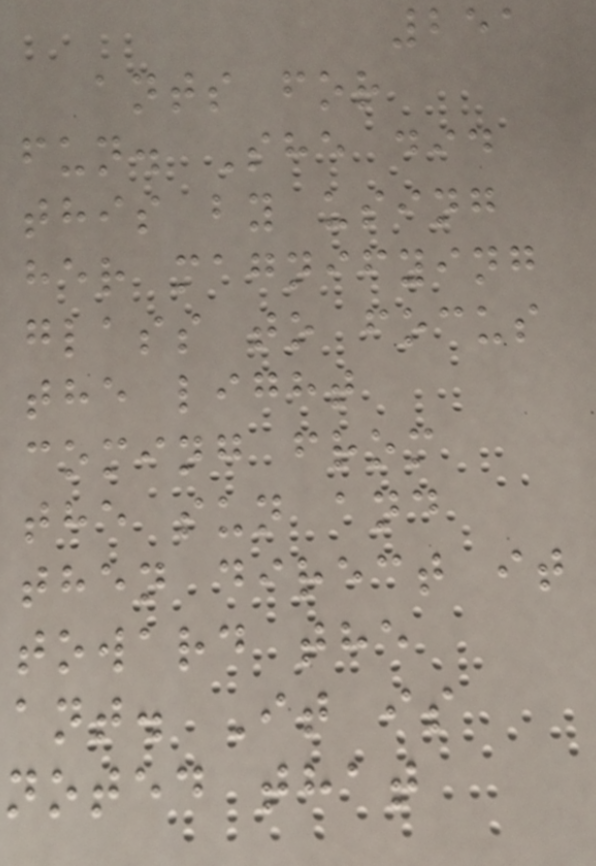251
ants for
fun. She did
this by using
her magnifying
glass to focus
the light
coming from
the sun and
then direct it
toward the
ant. It is
noted that
